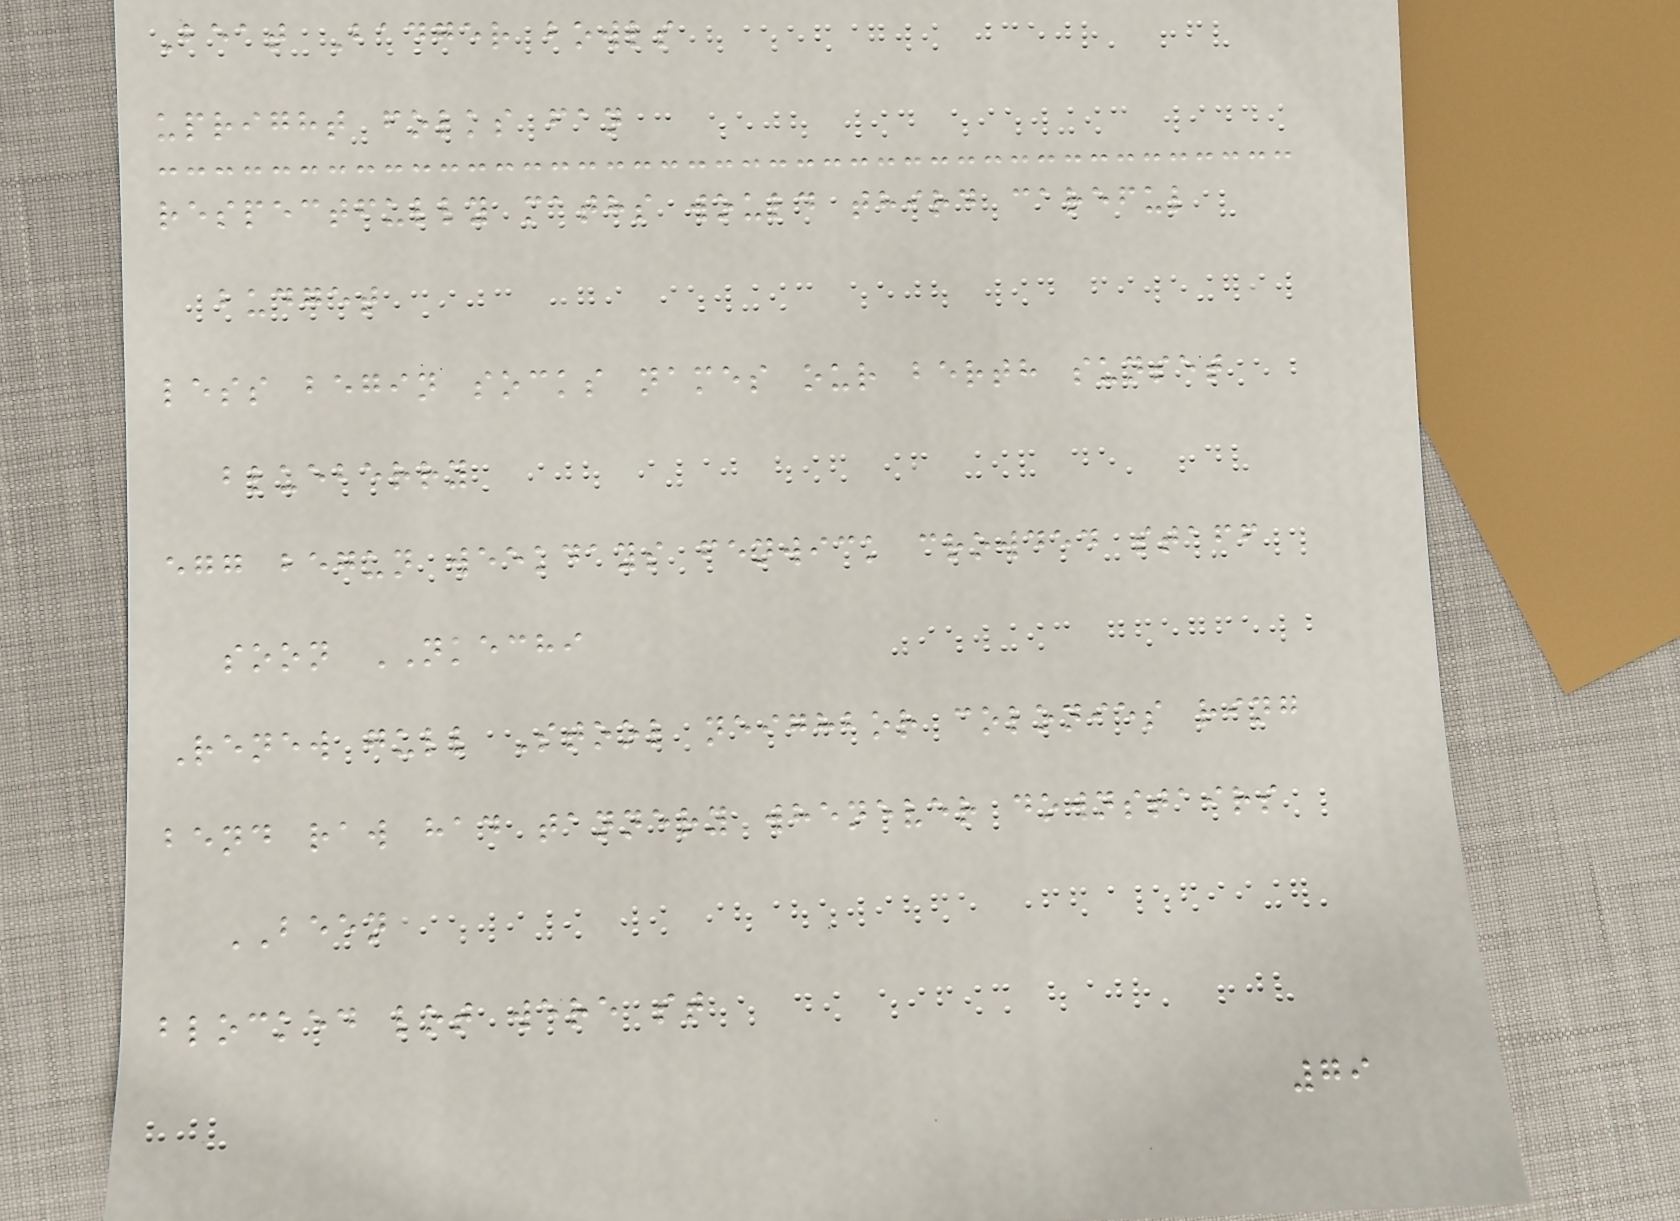Beat Badger bowls
upright folks fan
respectfully maths would third careful
budget
less begin socks names our berth sunset
blueberry
egg begun weekdays fenwick crowded staff
soon NKECHI
Renew gull Stool neighbor colonies ring
bend raw had tannery whenever downstairs
BEEN
blocked lot were st
79
